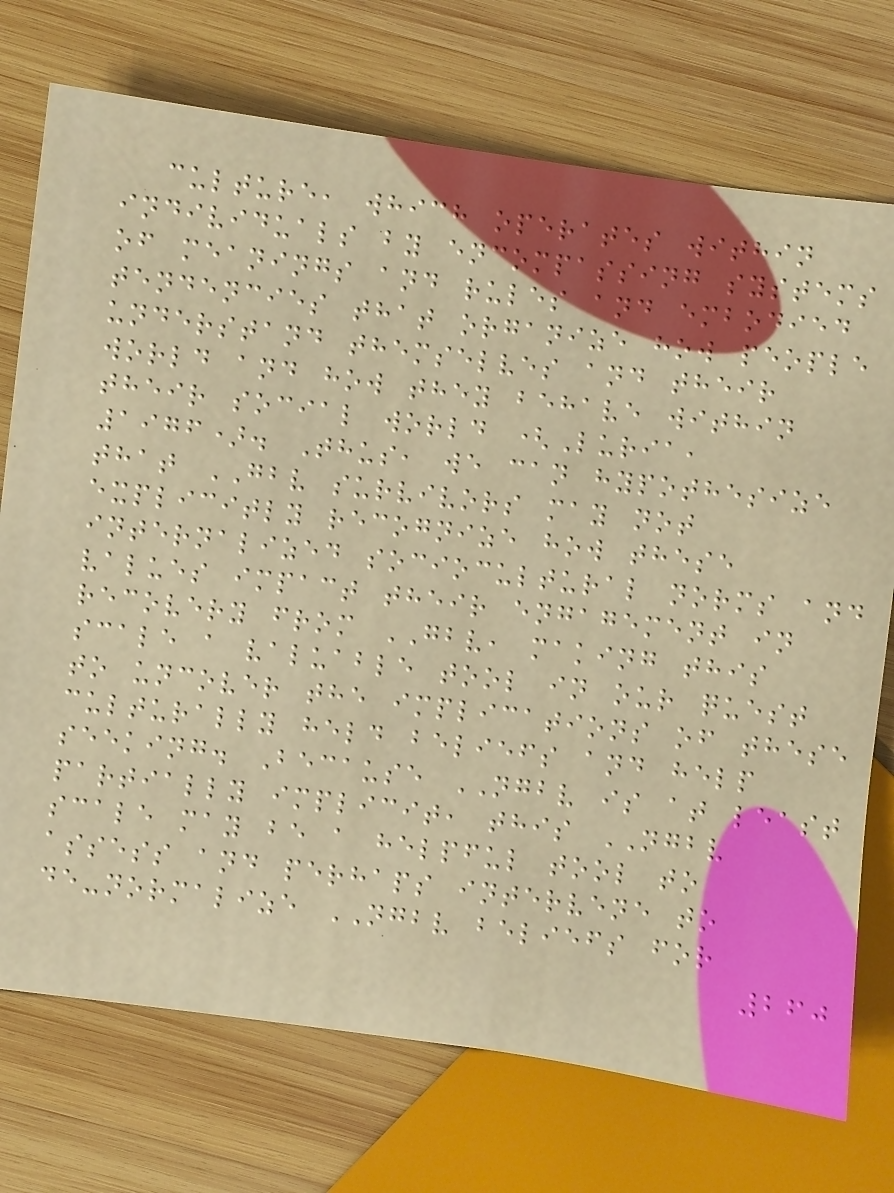culture, which operates within
individuals by encompassing systems
of meanings and rules and embodied
tendencies that organize how people
understand themselves and their
world and how they behave within
their social world (Luria,
1976). Thus, we can hypothesize
that GBV survivors may not
explicitly recognize how these
internalized sociocultural norms and
values impact their engagement in
recovery from GBV, making this
scale a valuable tool in our quest
to uncover the implications of these
culturally held beliefs and help
seeking. Because NGBV is at least
partially implicit, this NGBV
scale may be a helpful tool to
assess and perhaps intervene to
de-normalize NGBV beliefs for
260
